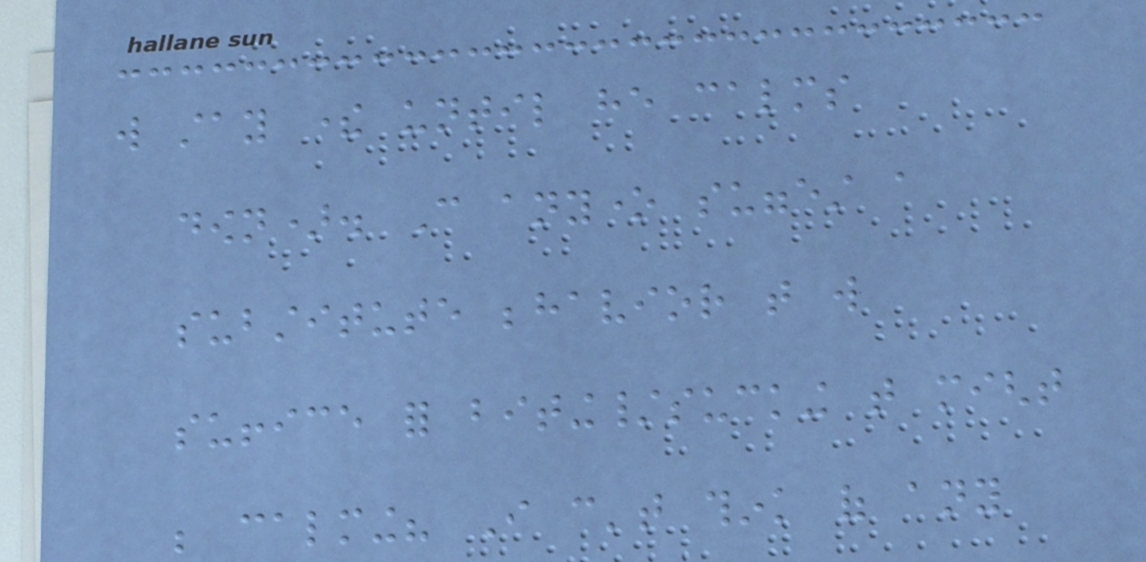will stay there until he calms
down). Can anyone suggest a
substitute behavior that will
suffice for biting/sucking that might
be calming? I can't think of any
